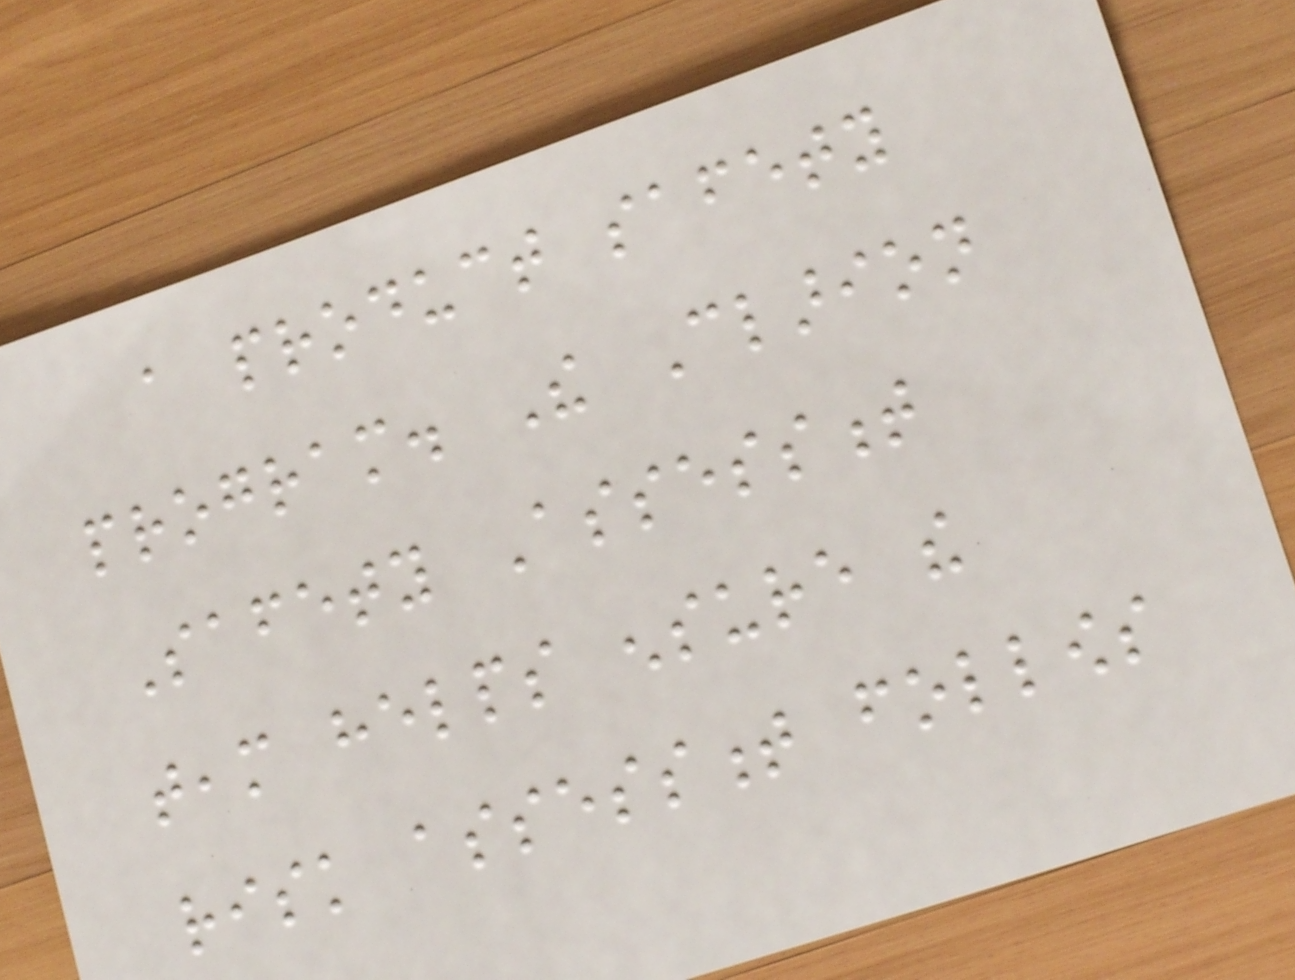a product safety
program. The Clarion
Safety Assessment
team helps ensure the
risk assessment follows
